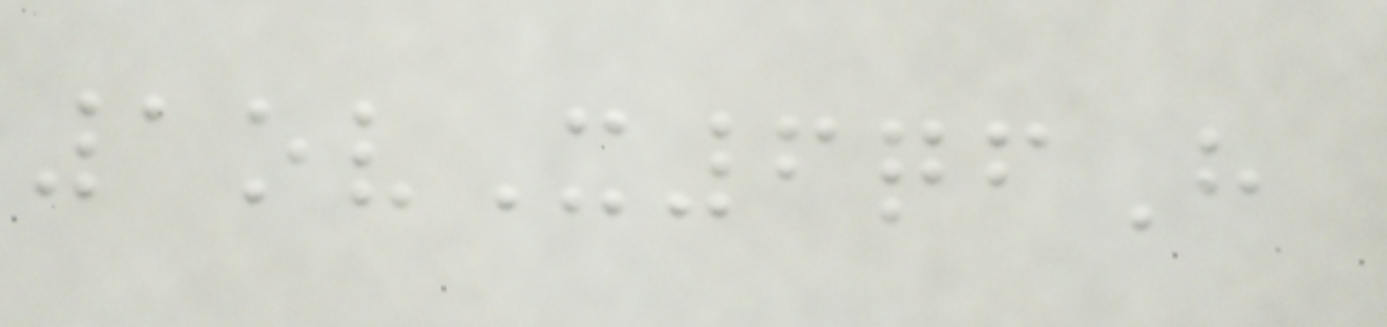1ovX6qfH
